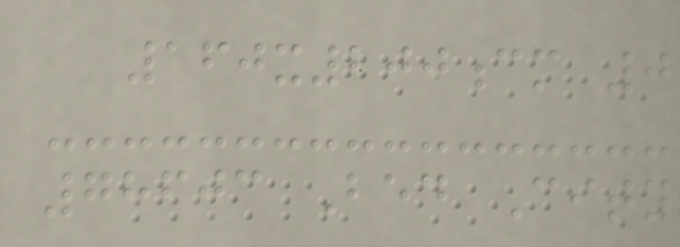160x200cm 0
78603 Bed City
